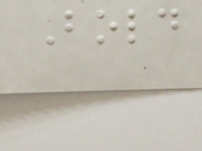Bold
